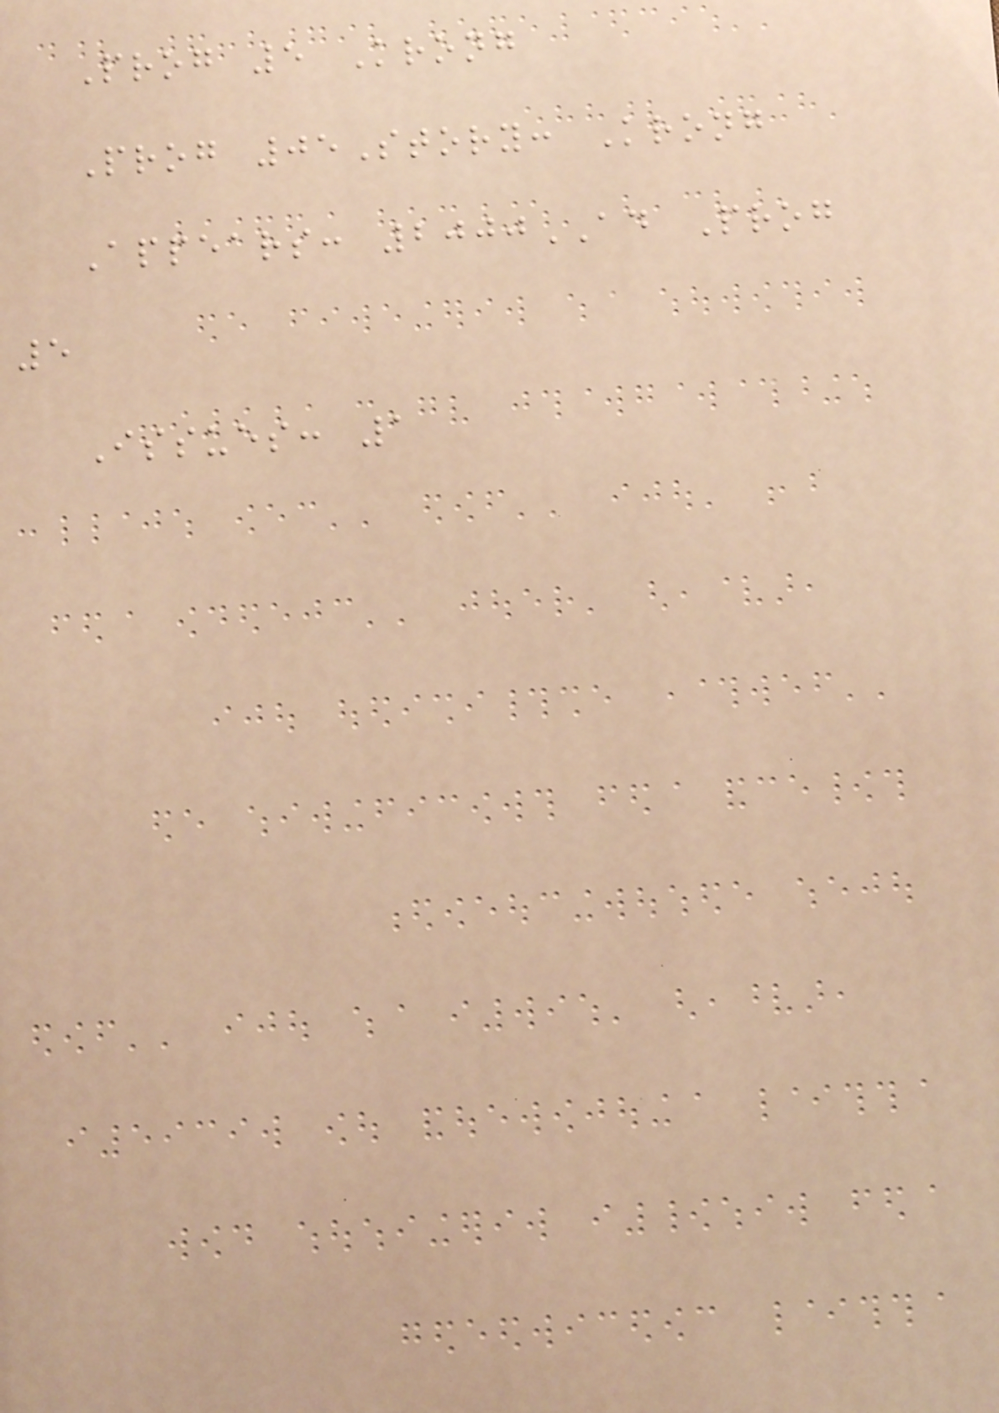Prog 5 Krong
Prog 05Story: Krong
Appears: 2000AD Prog
5
Issues: 1
